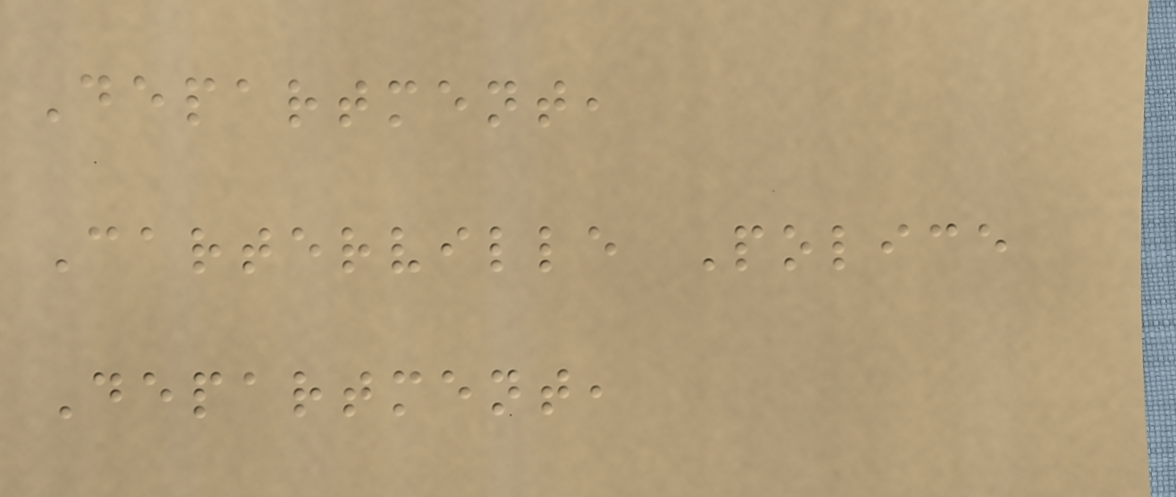Department,
Carterville Police
Department,
